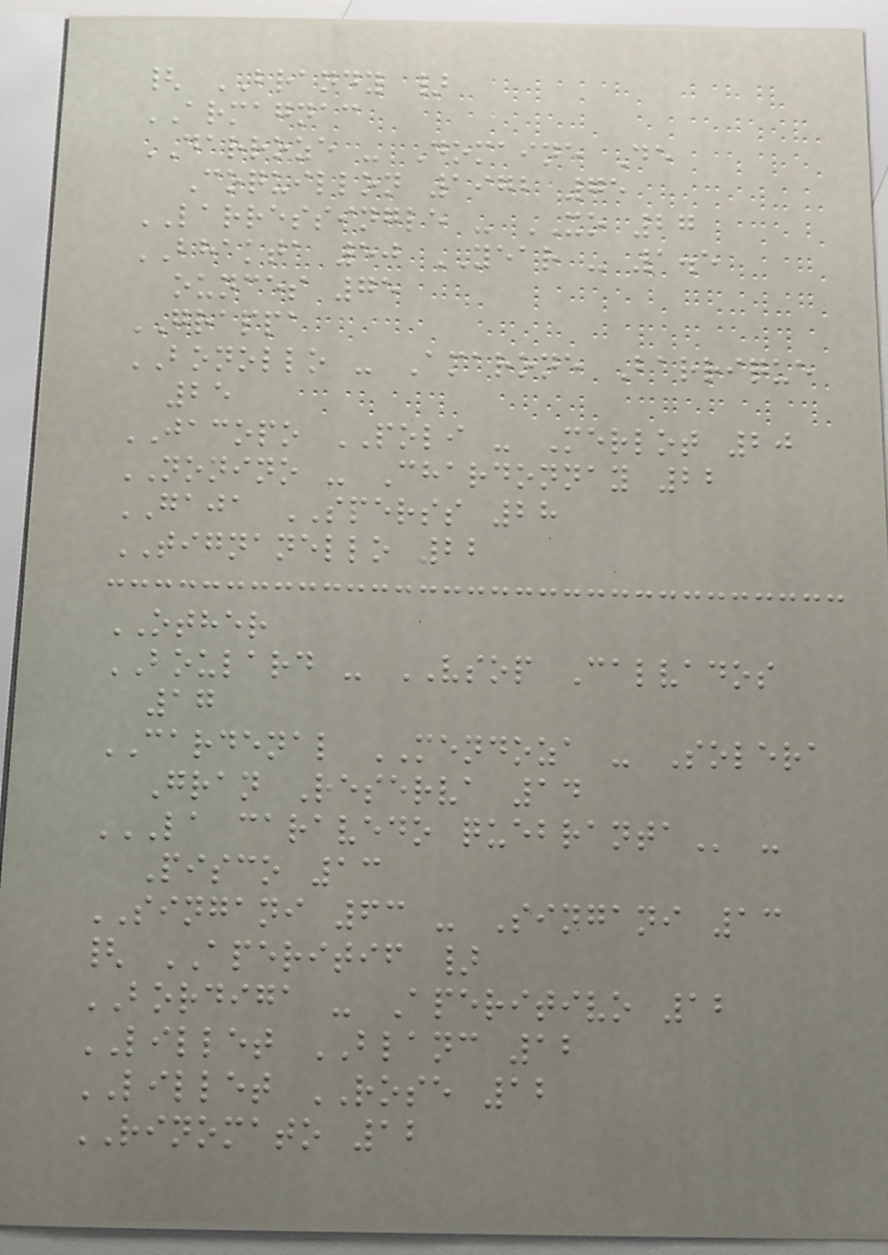{ BRANDY }
ARMAGNAC
DARROZE - Domaine De
Coquillon 1972 75
LARRESSINGLE - XO 27
BHAKTA 50 YEAR - 1.5
ounces 75
GRAPPA
BONOLLO - Amarone Barrique
25
JACOPO POLI - Merlot 20
NONINO - Chardonnay 22
GAJA SPERSS 28
TIGNANELLO 22
OTHER
BOULARD - VSOP Calvados
17
CARDENAL MENDOZA - Solera
Gran Reserva 14
LA CARAVEDO QUEBRANTA -
Pisco 13
SINGANI 63 - Singani 13
{ APERITIF }
BORDIGA - Aperitivo 12
LILLET BLANC 12
LILLET ROSE 12
RINOMATO 12
